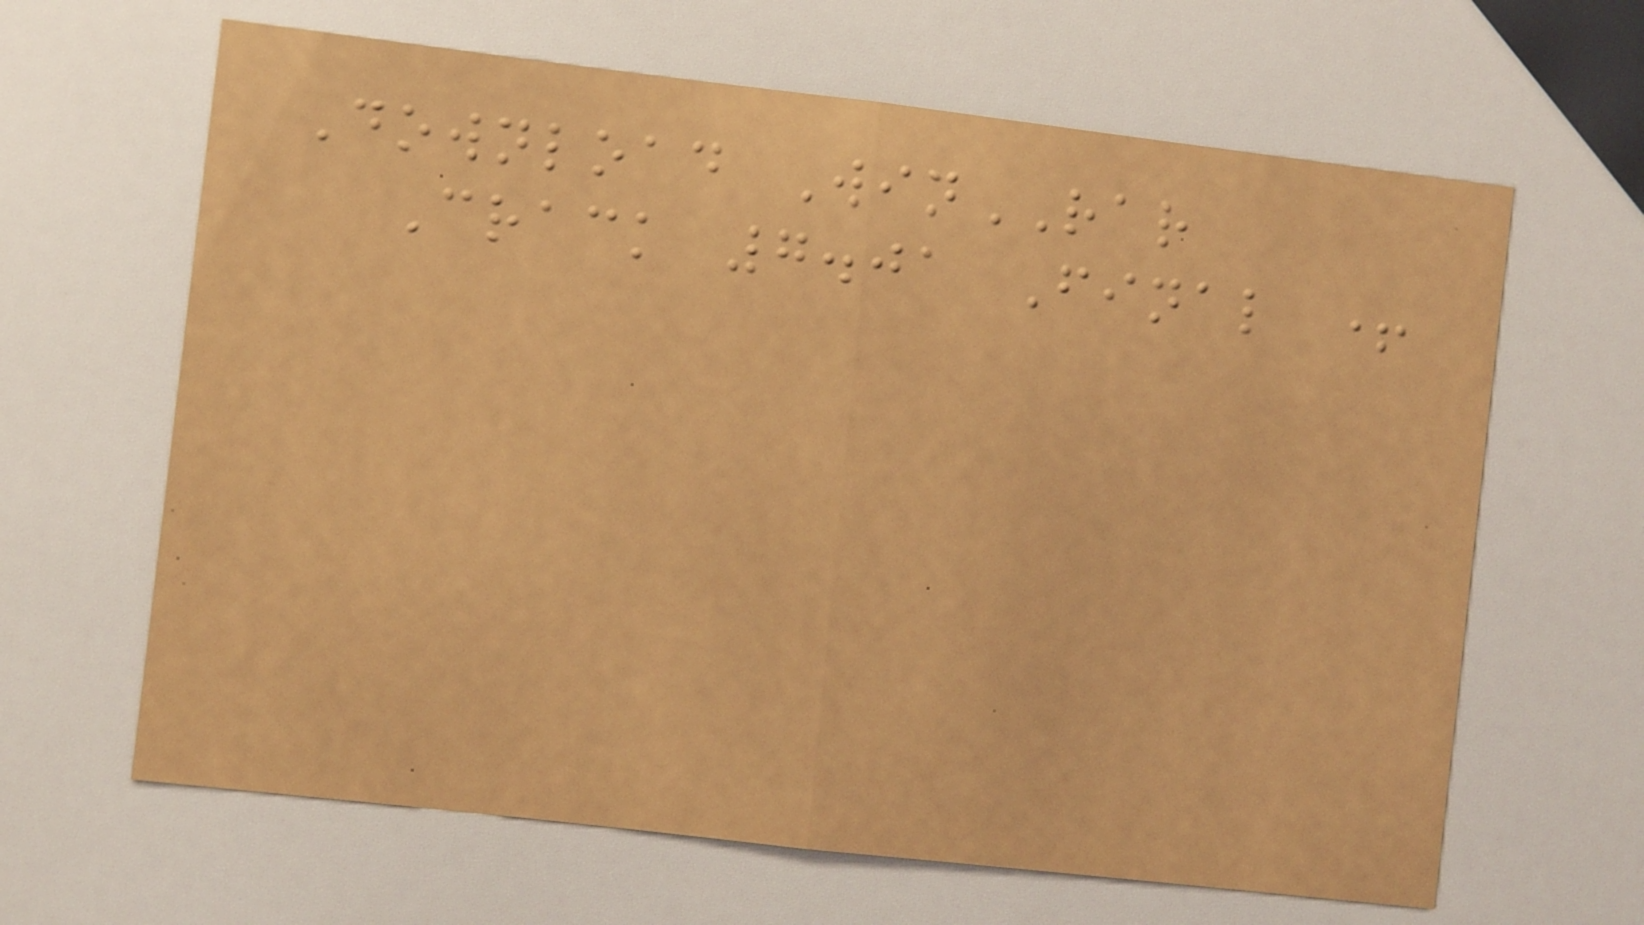Download WinRAR
Crack 7.01 Final +
